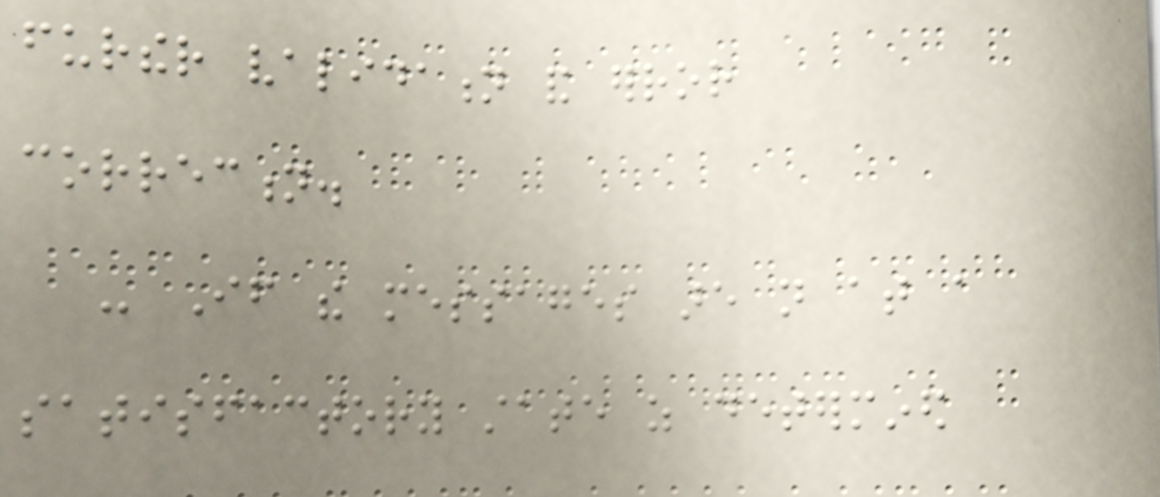further validation and error
correction.
- If the messages are not at a
satisfactory state as determined
